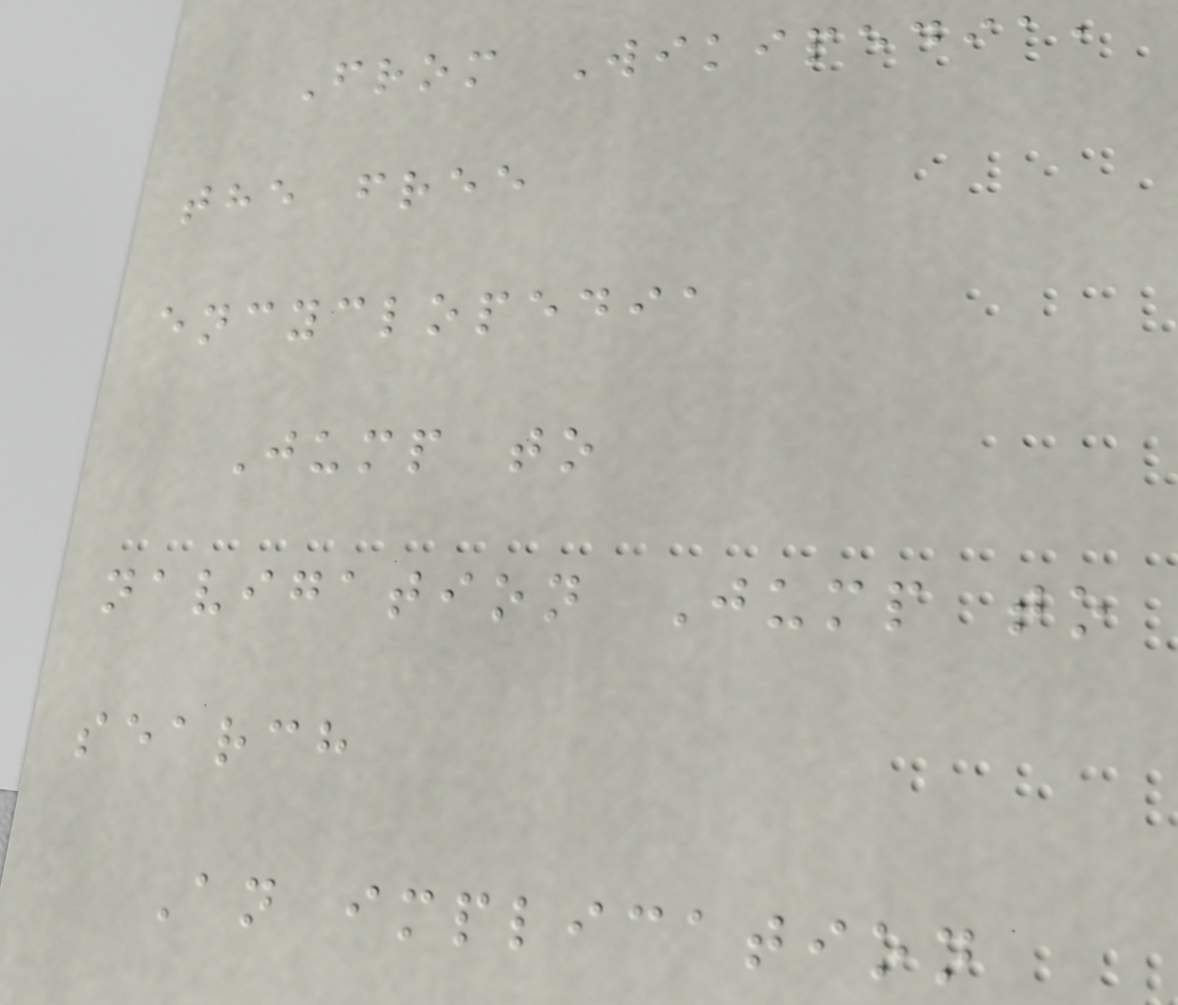From Wikipedia,
the free
encyclopedia
Jump to
navigation Jump to
search
An implication
